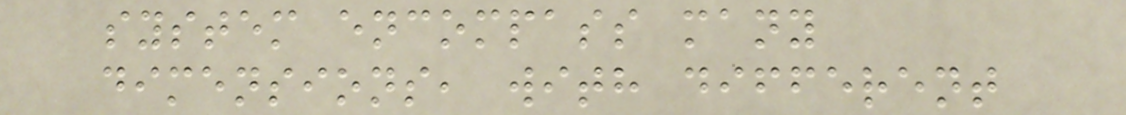system encompass many
dimensions, with different
